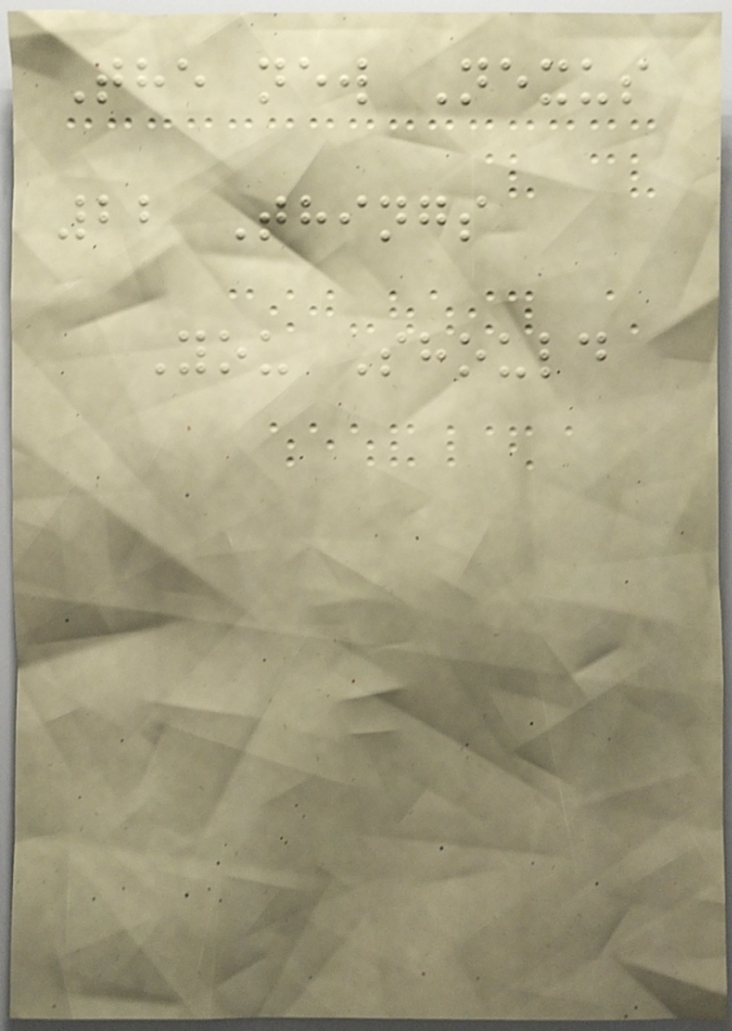The new Nexus
22 Things
You Should
